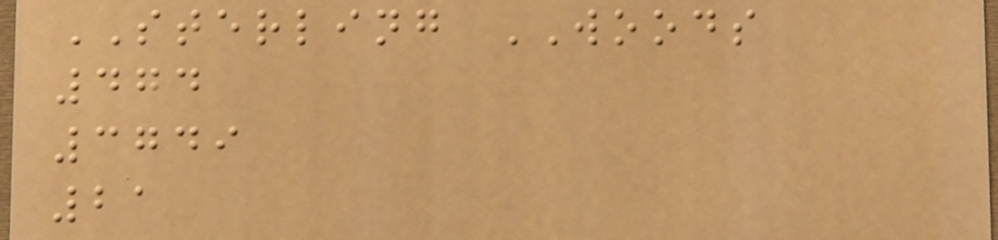STERLING WOODS
474
3749
21
